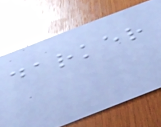darker
